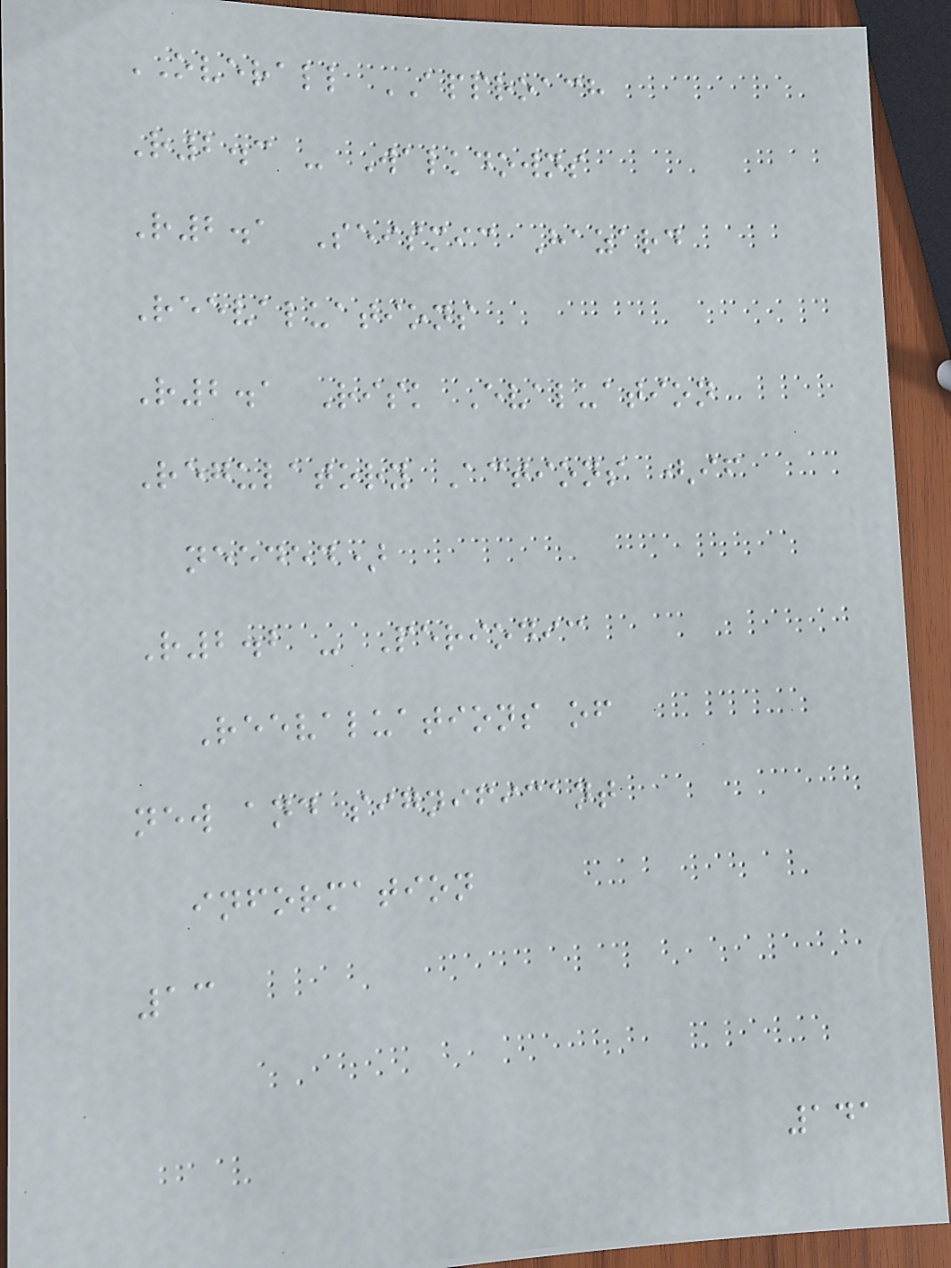OVERALL APPROACH
R2.3 - Walkdowns
R2.1 Seismic Hazard
Reevaluations
R2.1 Risk Evaluation
Regulatory Actions (if
needed)
R2.2 - Periodic
Reevaluations of
new and significant
information
13
141
